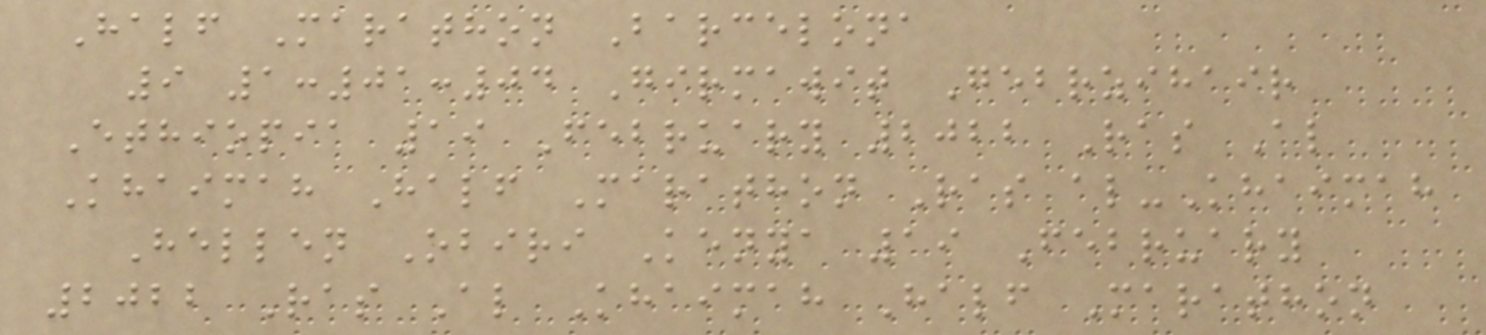Half Marathon Barcelona
9 1:01:04 Girmawit Gebrzihair
Ethiopia 19 February 2022 Ras Al
Khaimah Half Marathon Ras al-Khaimah
Hellen Obiri Kenya 19 February
2022 Ras Al Khaimah Half Marathon
